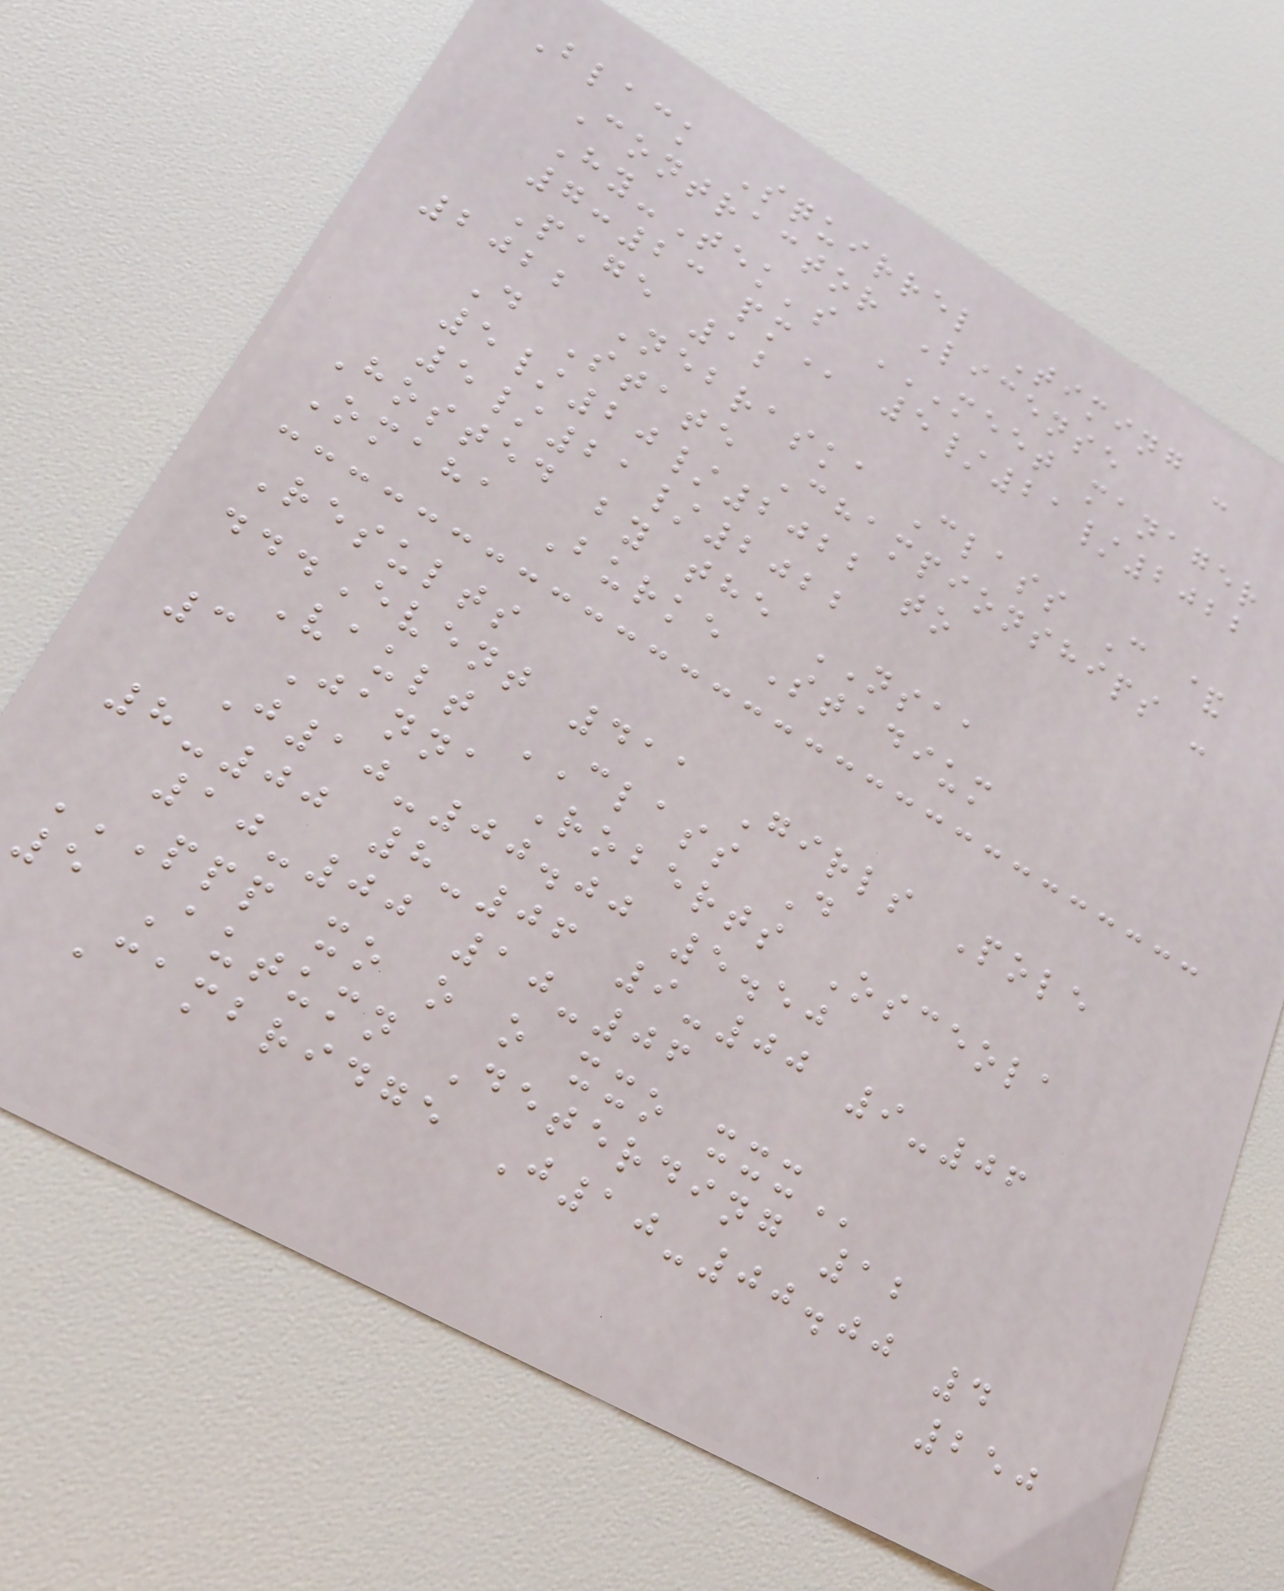Black Squirrel Timing -
Contractor License
Hy-Tek's MEET MANAGER
7:23 PM 5/21/2022
Page 12
2022 Nebraska Class C &
D State Championships -
5/20/2022 to
5/21/2022
Hosted by the NSAA
Omaha Burke Stadium
Results
...Event 411 Girls Pole
Vault CLASS D
3 Janna Roberts Osceola
J10-00.00 5.50
8-00 8-06 9-00 9-06
10-00 10-06
PPP XO O O XXO XXX
5 Autumn Deterding 12
Cambridge J10-00.00 4
250
